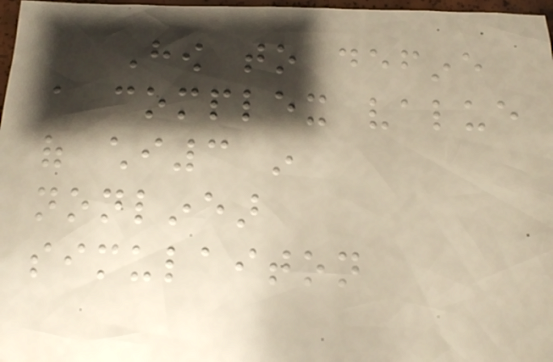How to define
a complex value
of chi3 in
nonlinear
simulaiton
